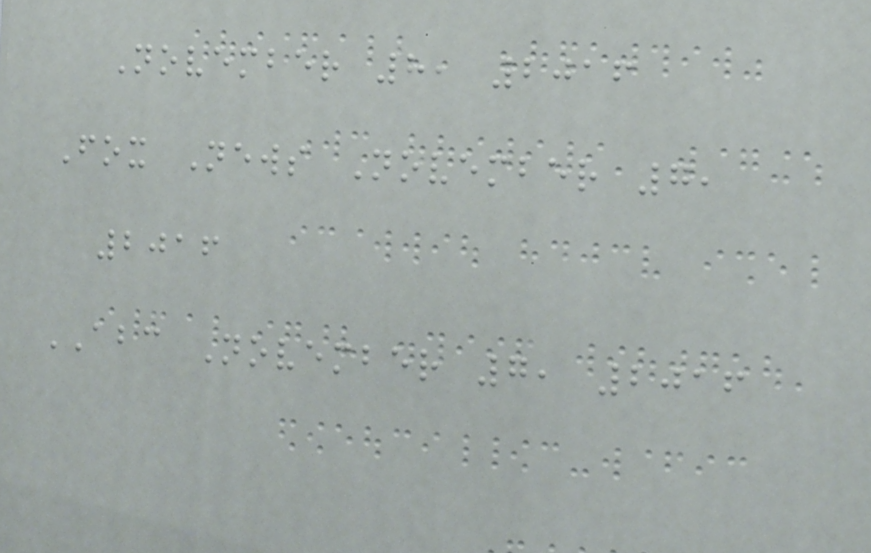November 8, 2016
Fox News November 7,
2016
ABC November 7, 2016
